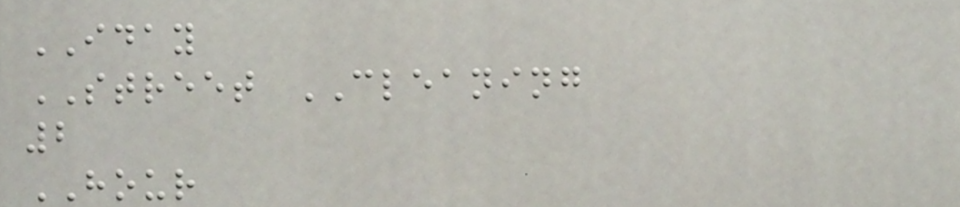IDAY
STREET CLEANING
2
HOUR
